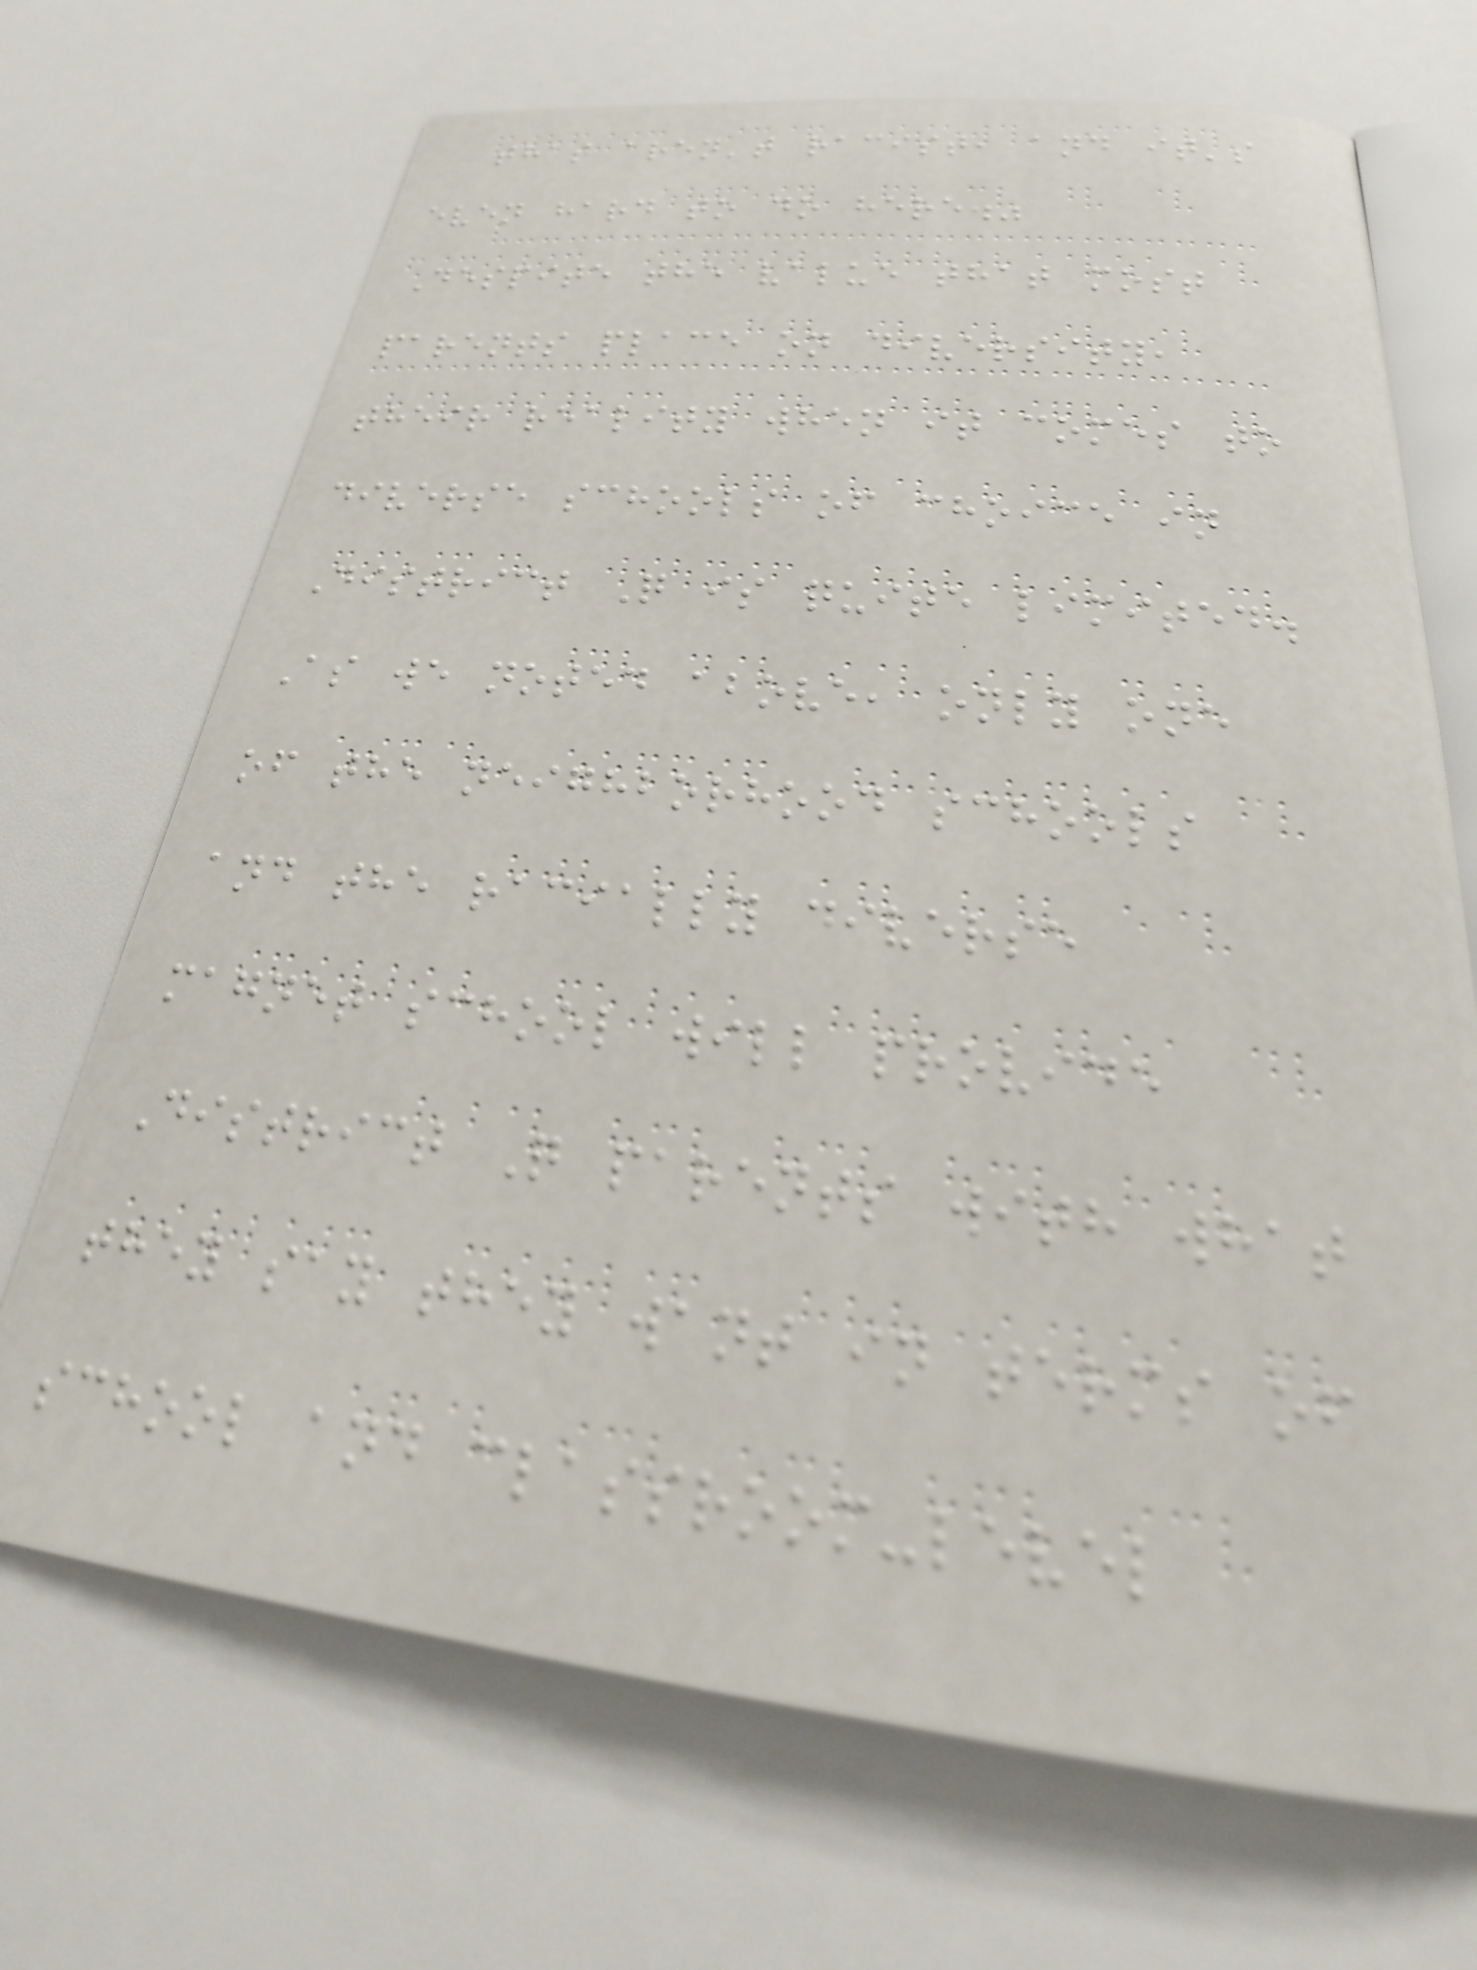that aren't racist, and it's
even hard to do here."
Despite the value that most
parents place on diversity,
their reality when it comes to
diverse schools of choice in
District Q is quite limited.
As we noted above, only one
of the neighborhood schools
and the racially diverse
magnet school will provide
District Q parents with what
they say they want in terms of
school and classroom-level
